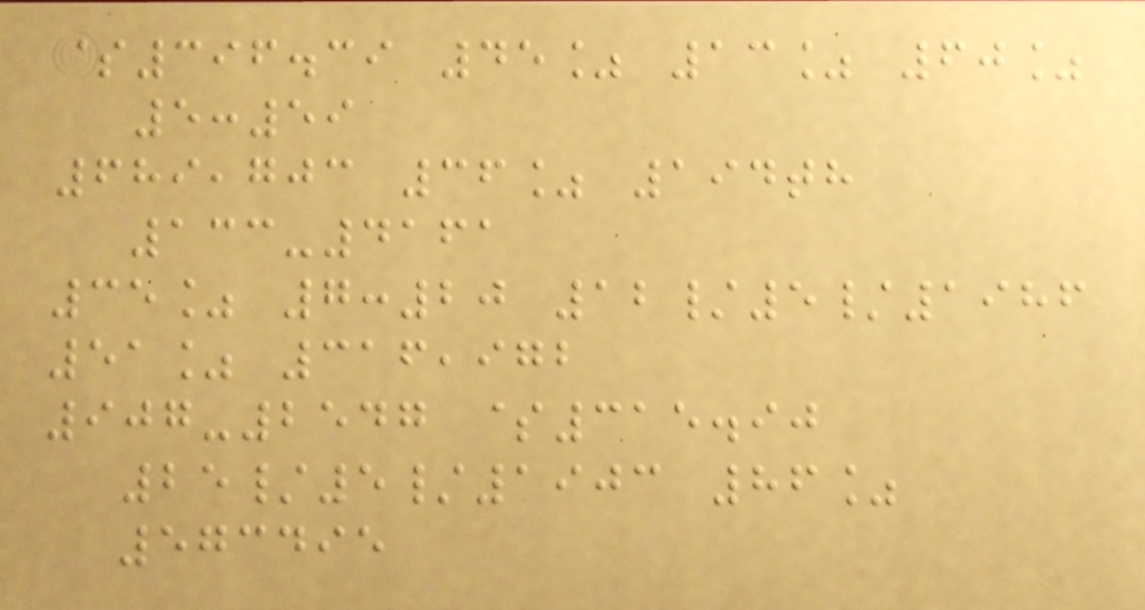$396.39 45% 13% 60%
5:59
689,703 36% 194th
133-4161
35% 7:20 12/5/1986
51% 316,972
907-2547 $315.90
25/5/1903 86%
573495
